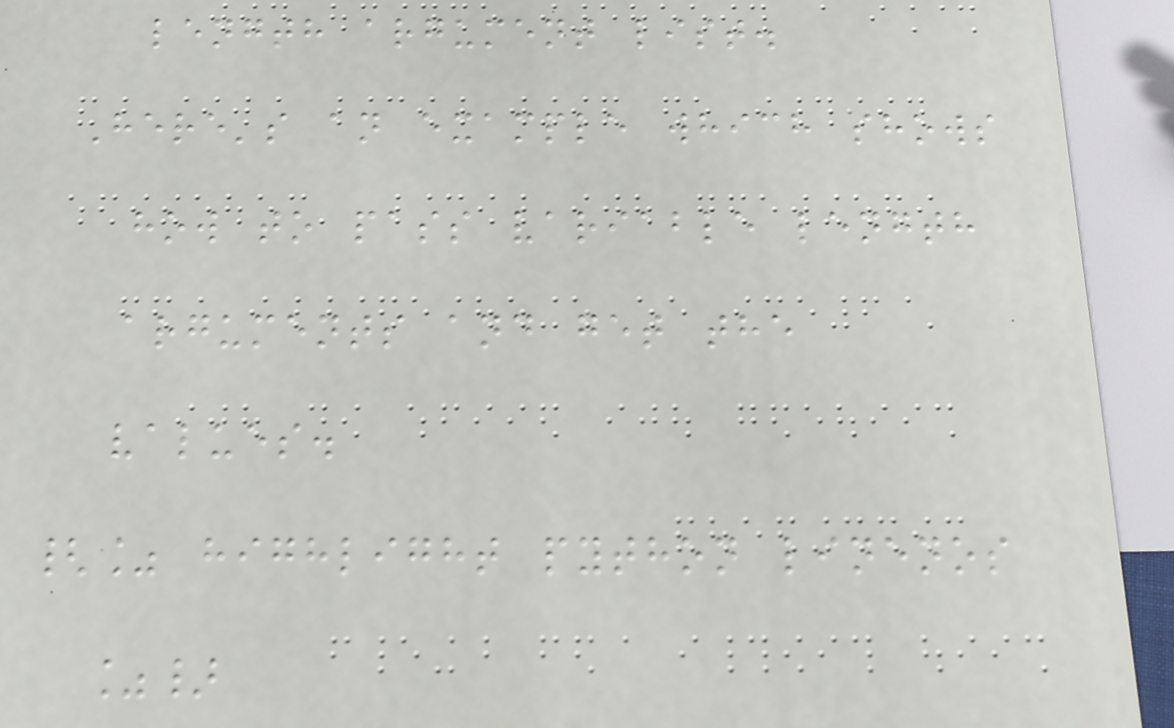length argument list.
Here's an example which shows
how to pass variable length
arguments and get the
values.
{% highlight python linenos
%}
